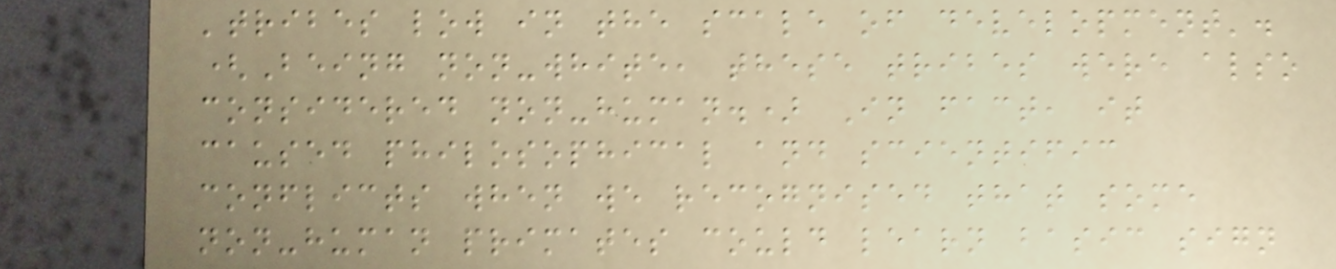'tribes low in the scale of development'.
(Being non-white, these tribes were also
considered non-human.) In fact, it
caused philosophical and scientific
conflicts when we recognised that some
non-human primates could learn basic sign
